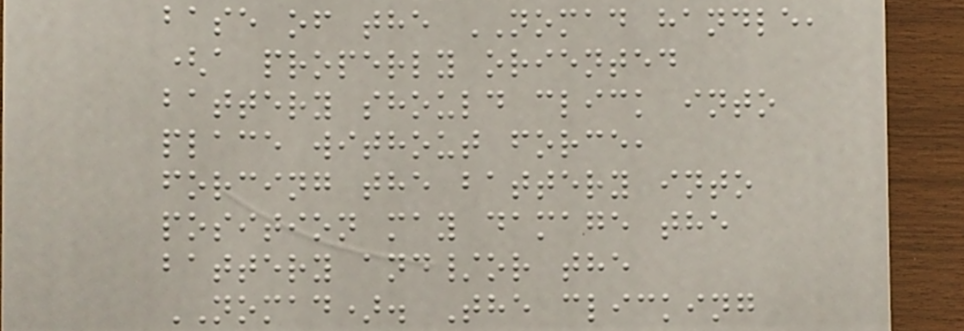base of the NOMAD handle,
(a properly oriented
battery should click into
place without force,
forcing the battery into
position may damage the
battery and/or the
NOMAD). The clicking
